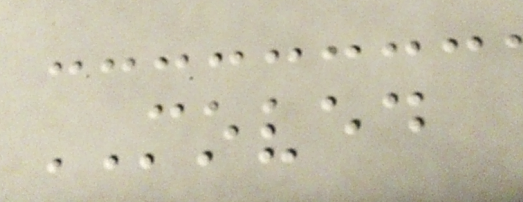MOVED
